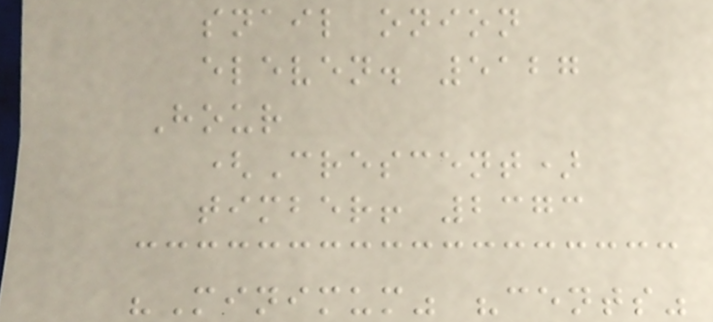snail onion
eleven. 5127
Hour
(Crescent)
timber! 2373
"Minimum" "cents"
